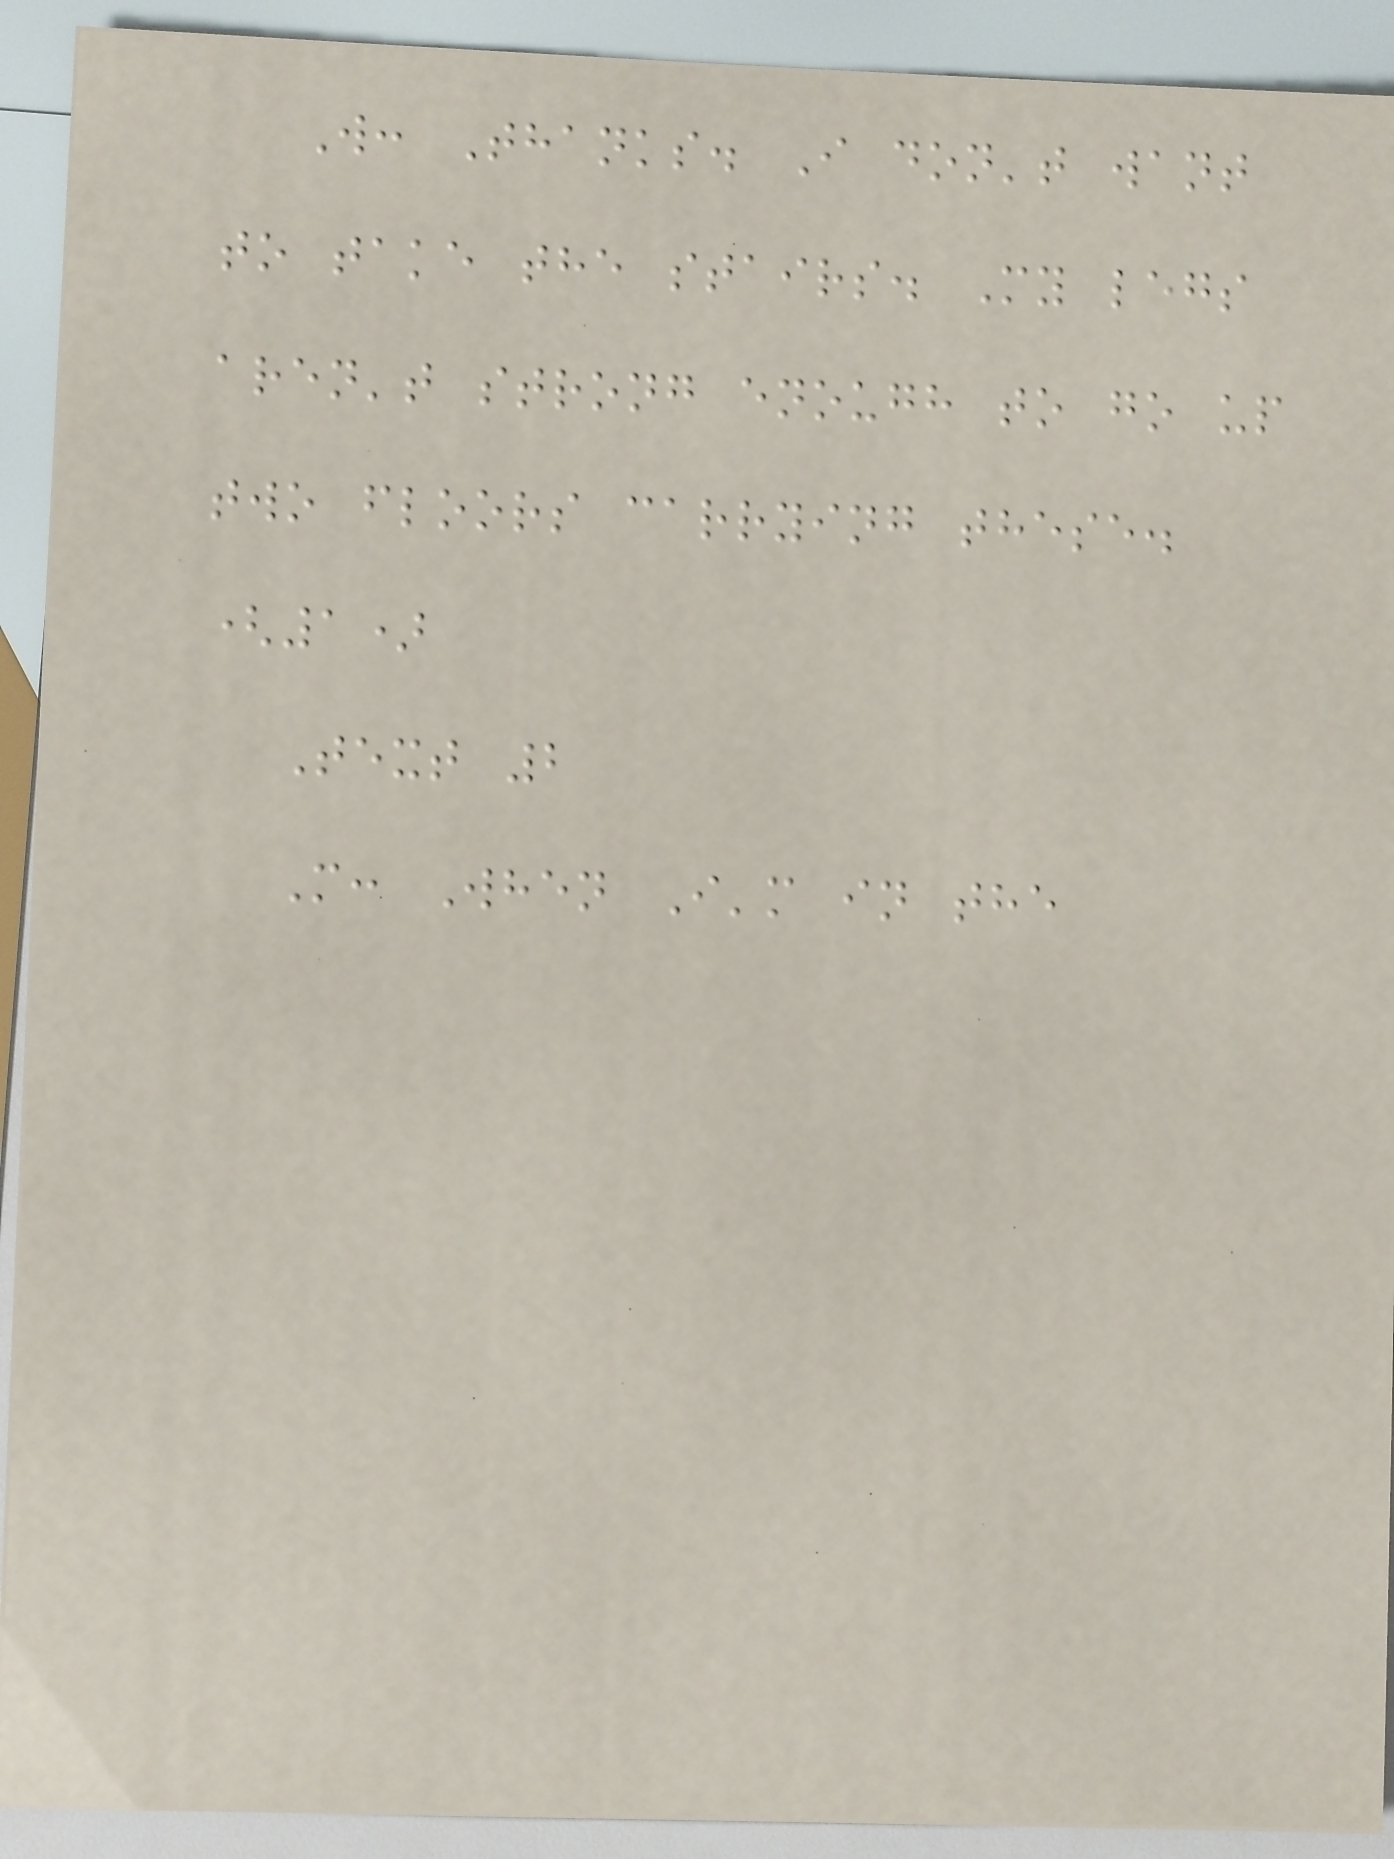W: Thanks. I don't want
to take the stairs. My legs
aren't strong enough to go up
two floors carrying these.
(1)
Text 2
M: When I'm in the
